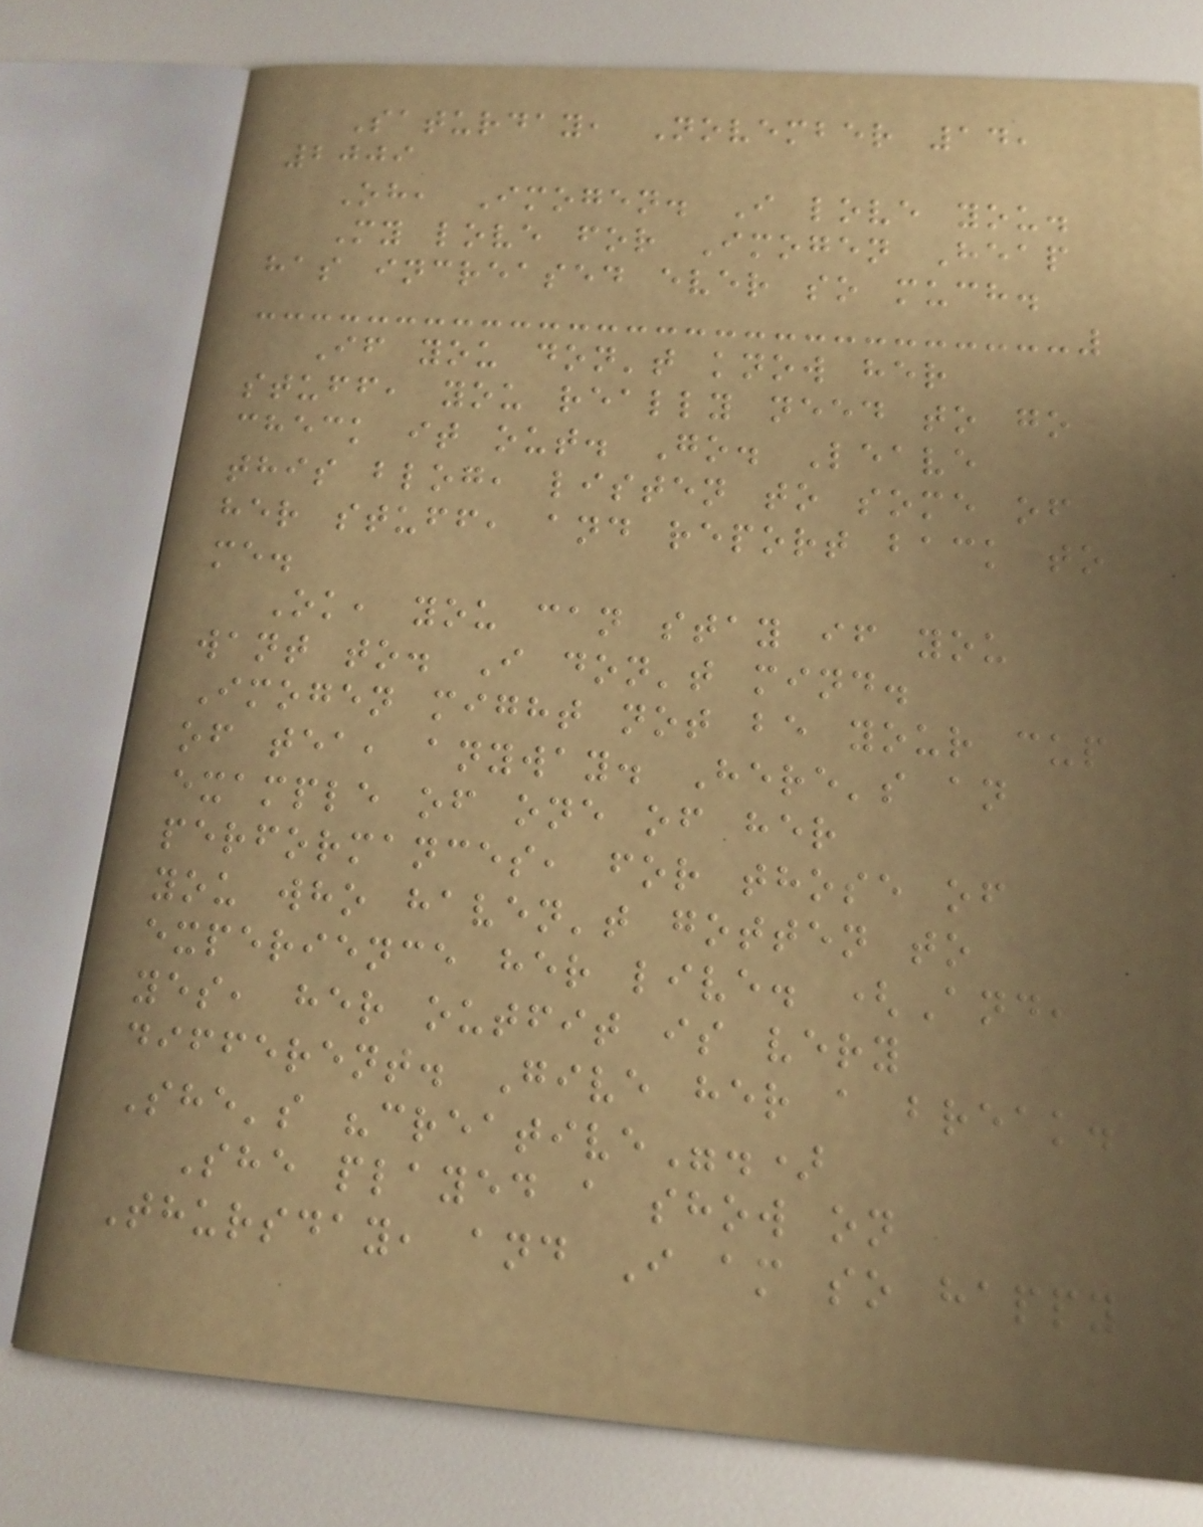Saturday, November 14,
2009
Oh, Imogen. I love you.
My love for Imogen Heap
has increased ever so much.
If you don't know her
stuff, you really need to go
check it out. Go. Leave
this blog, listen to some of
her stuff, and report back to
me.
Ok, you can stay if you
want to. I don't mind.
Imogen might not be your cup
of tea, anyway. Here's an
example of one of her
performances, for those of
you who haven't gotten to
experience her live. (And,
yes, her outfit is very
different. Give her a break.
She's "creative".)
She played a show on
Thursday, and I am so happy
